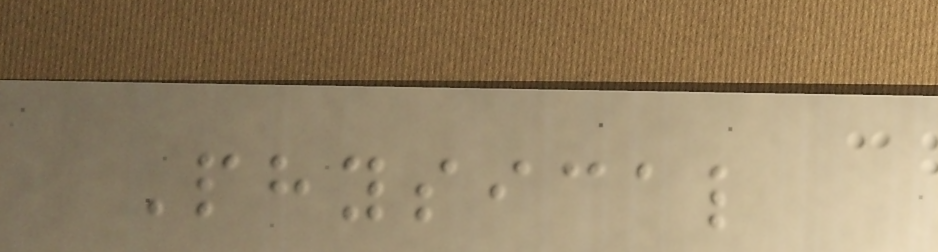Physical
